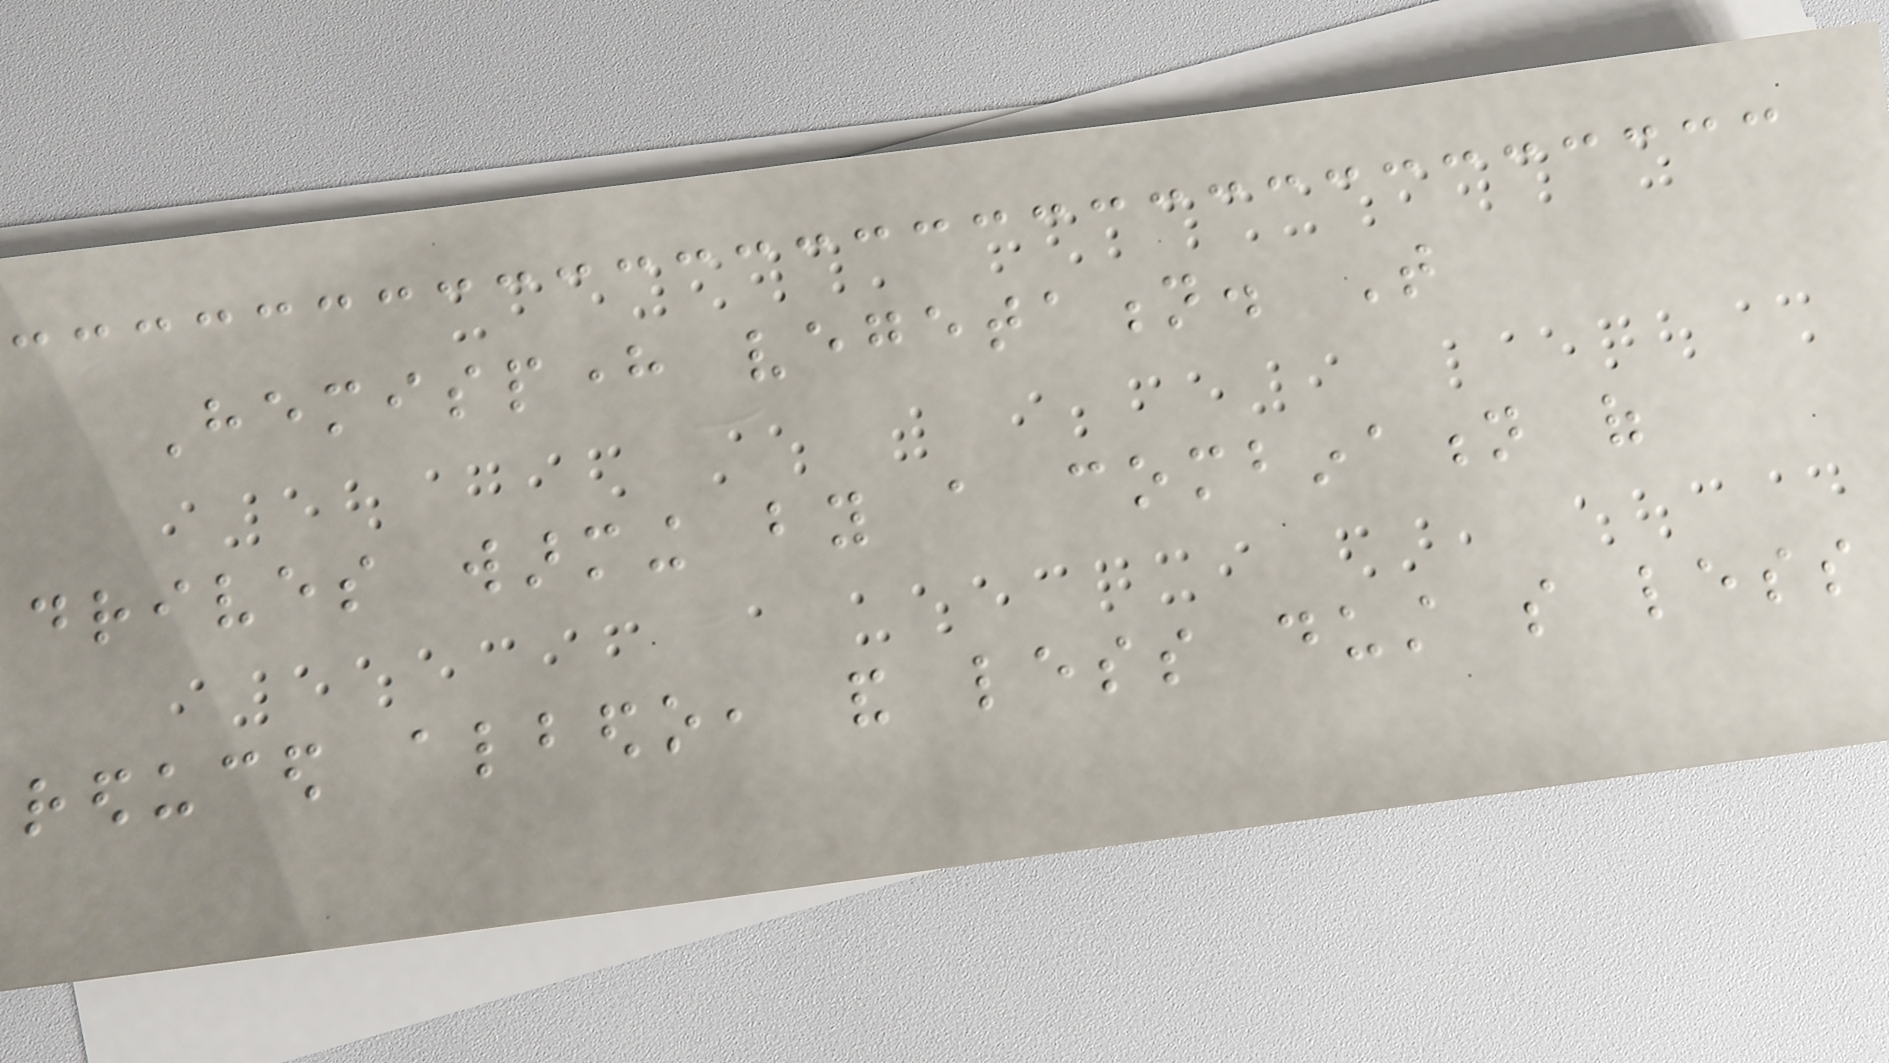Hemisphere vegetation. That
drives warming by a combination of
reduced albedo, and less dust so less
